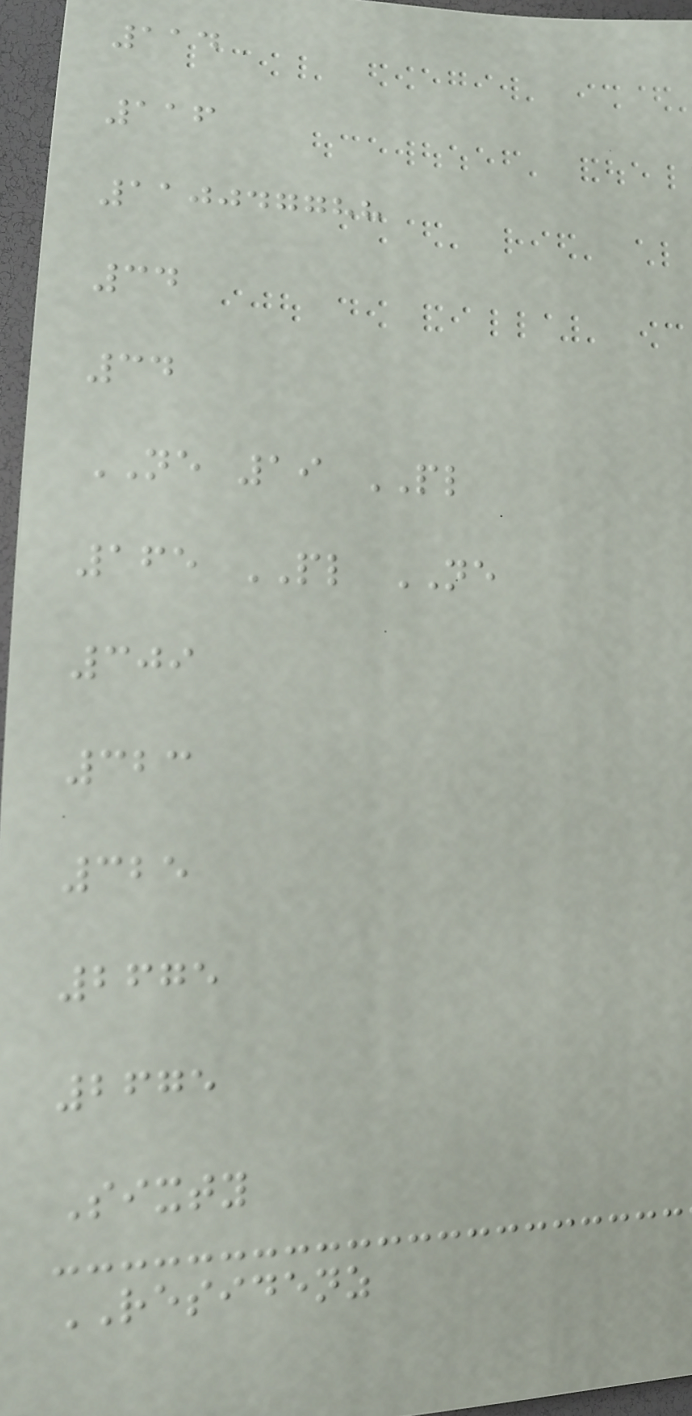114
116
110047788
34
34
NE 19 PL
165 PL NE
309
323
325
2675
2675
Sixty
RESIDENZ
